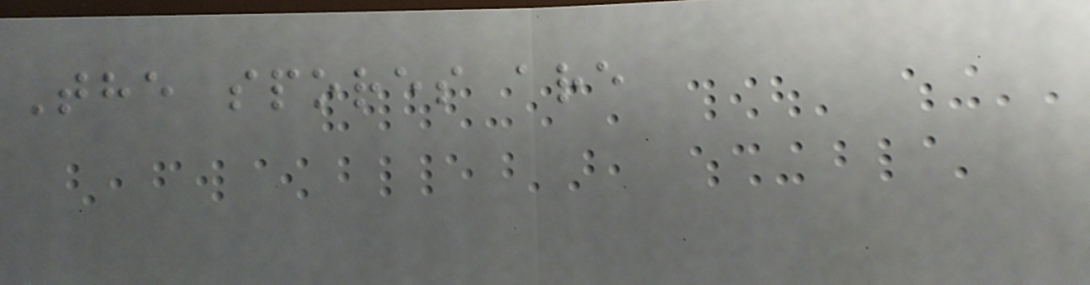The spores are
